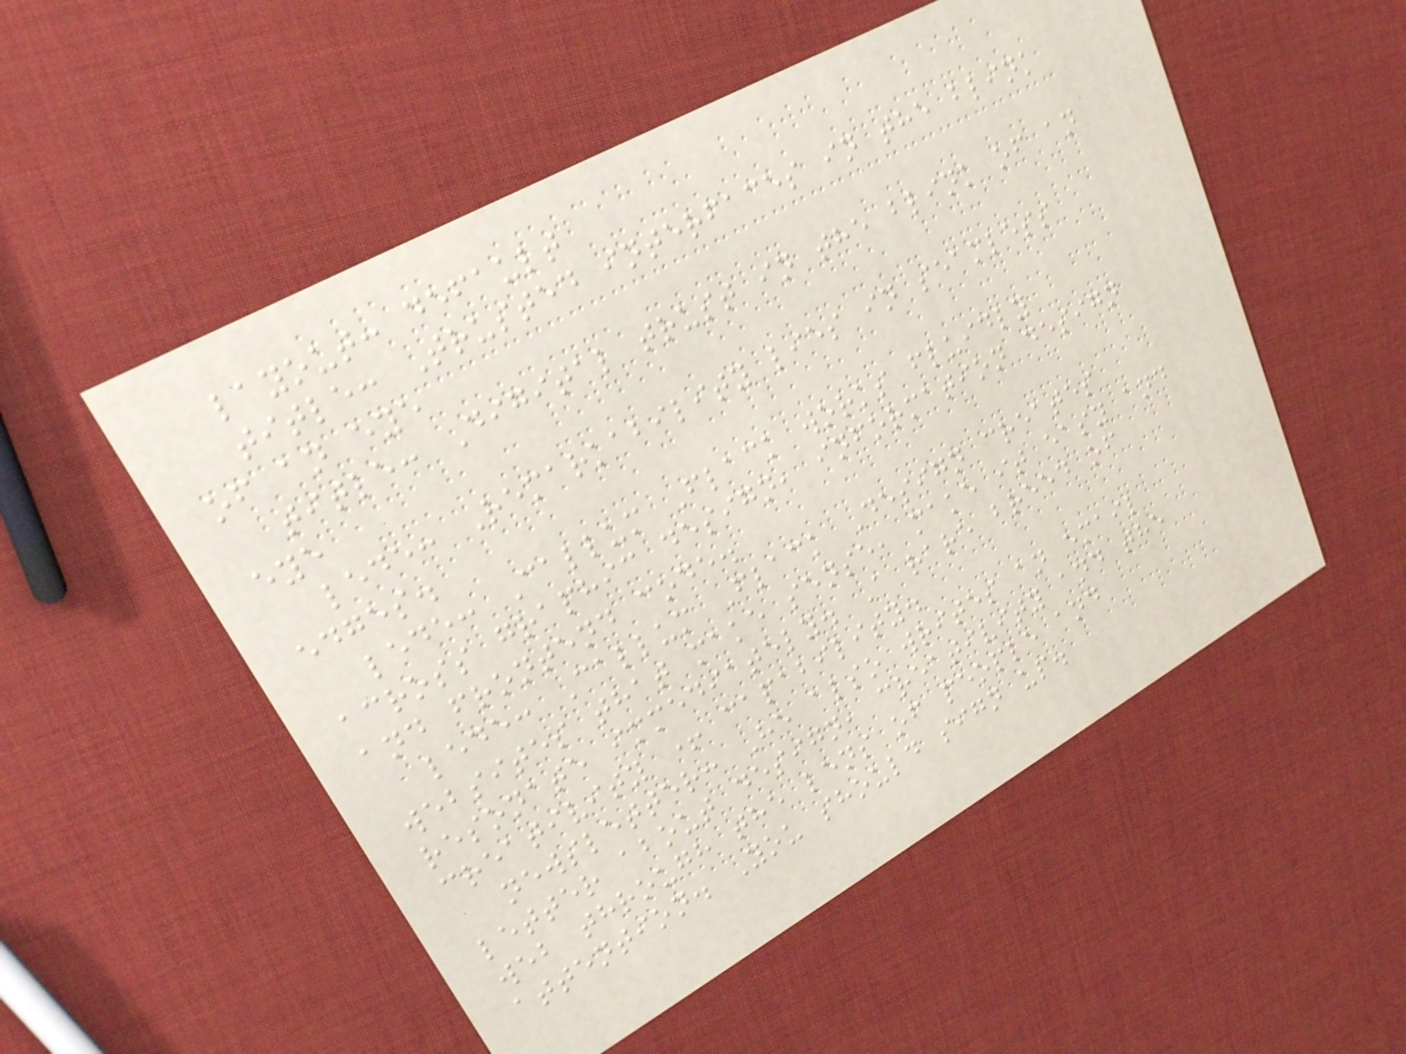layout: default
title: Trusted interfaces in the blink
of an eye
title: Digital trust in the blink of an
eye
lede: Remarkability lies in seamless
edges.
lede: Callum Flack works fluidly
across graphic design, information design
and frontend code.
lede: Callum Flack Design creates
websites that make sense, make it easy and
resonate immediately. A rare breed of
creativity + capability.
newsletter: He also writes an email
letter about design, creativity and the
web through the lens of people and
attention. You should sign up.
